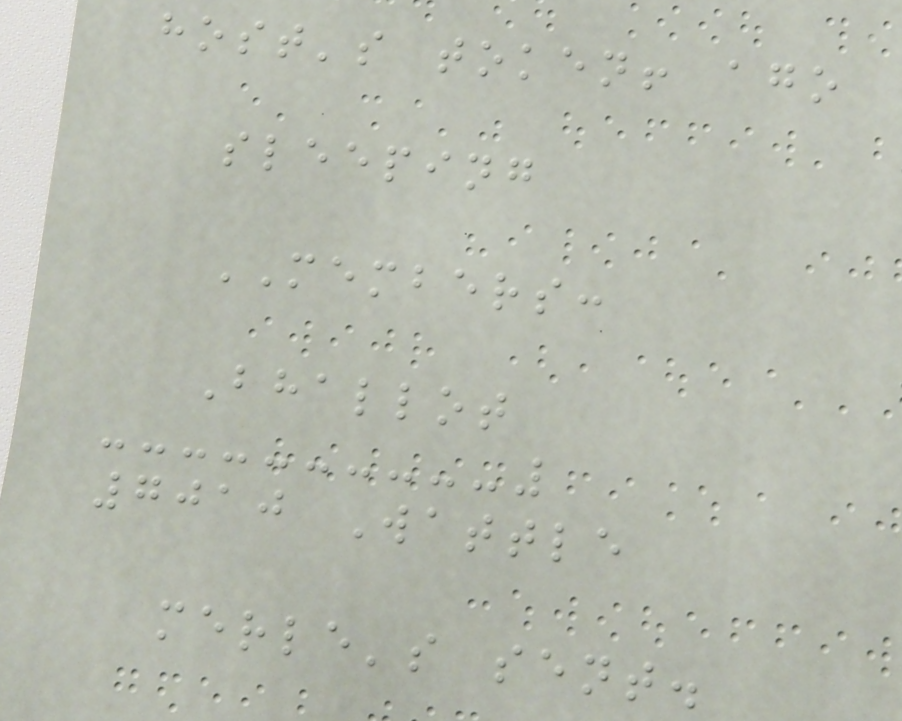host's token! ago
sleeping
MEMBERS:
Bhallot
7010 Wattle
merle's sent.
